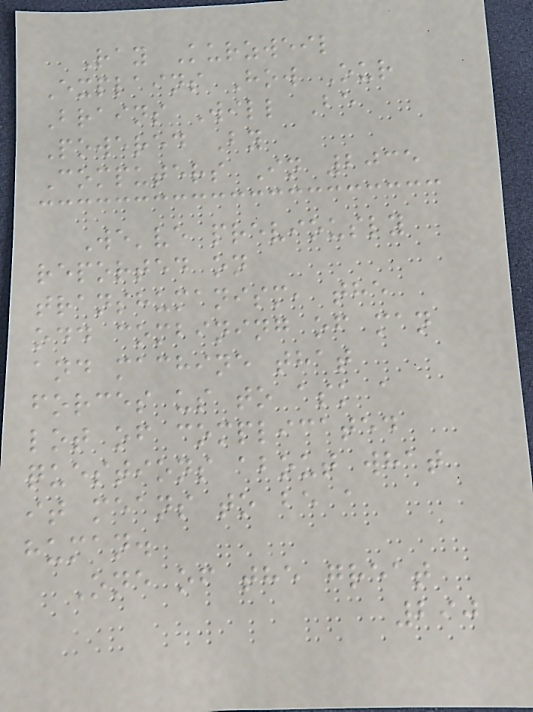Ray Kurzweil
Explains How Our
Brains Will Be
Powered By
Computers In 2035
We've previously
reported on
transhumanism, the
odd combining of man
and machine that
forces us to ask a
lot of complicated
questions about what
it means to be a
human.
One of the great
290
